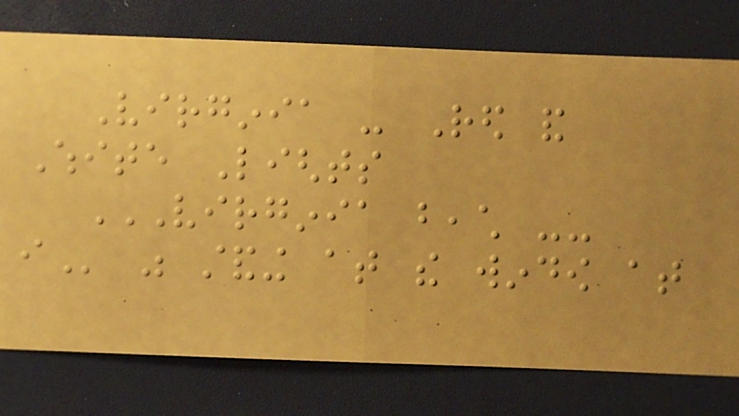Virginia - Red and
White Lights
VIRGINIA BEACH --
I was standing at the window at
